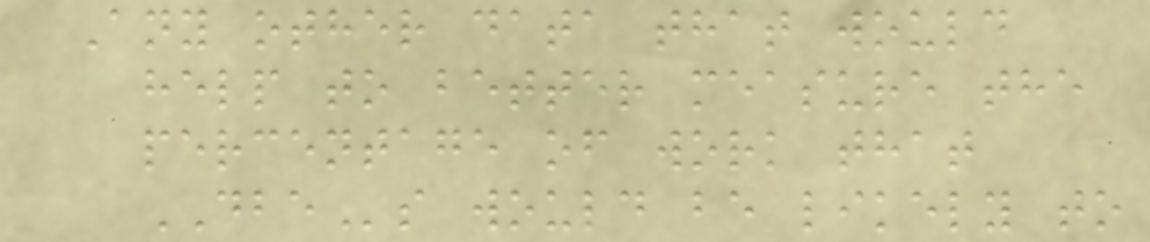Any other data that would
help to better measure the
percentage of work that
DBEs would be likely to
